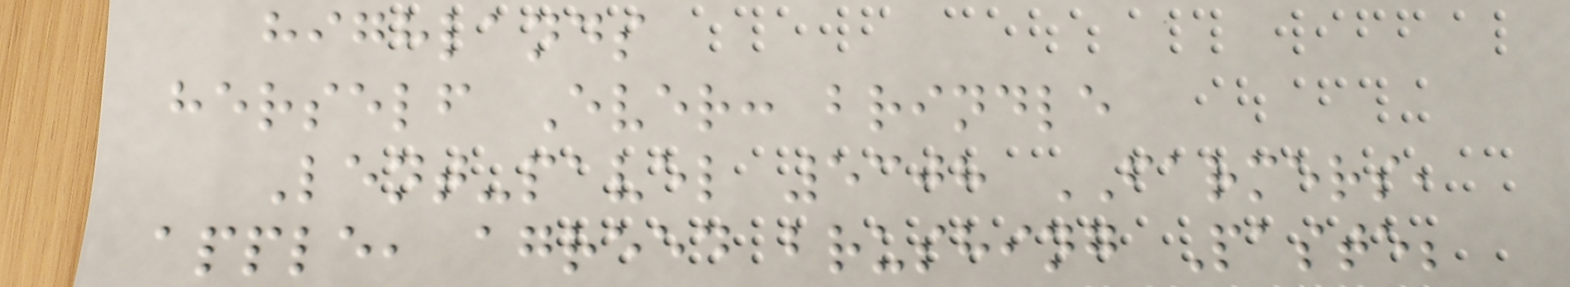highlands
herself Ever: brindle
Lent-pavel 5308 FARMERS,
apple, agreed brushing Paste;
